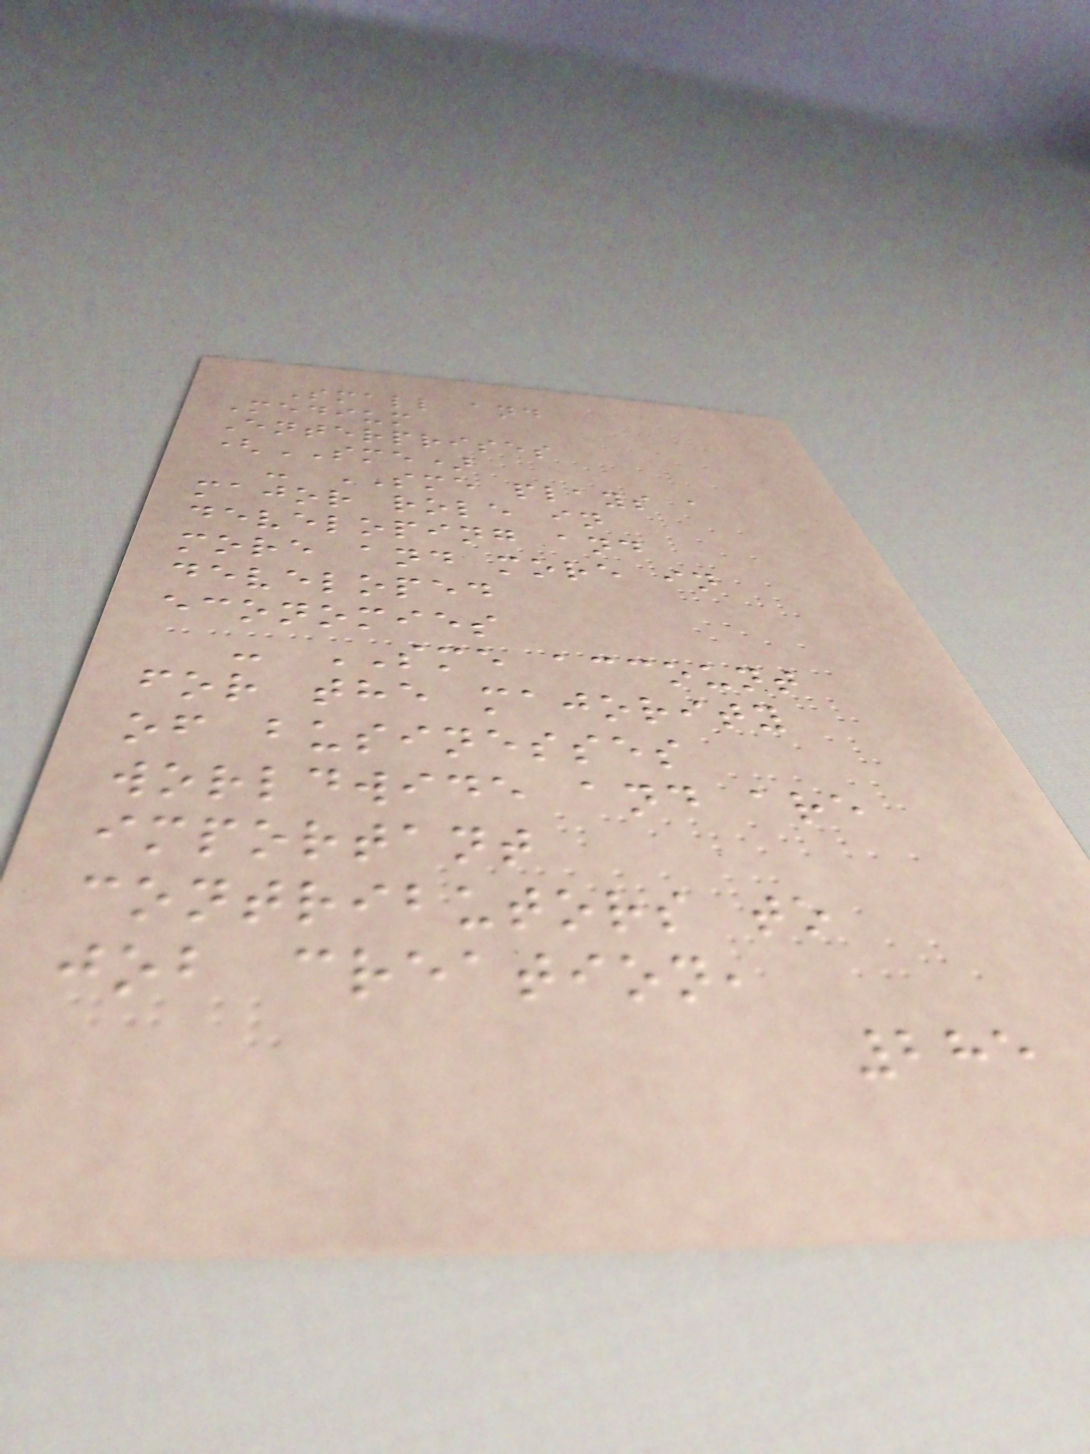Small and
Medium
Enterprises
(SME)
- SME plays a
major role in
developing and
more and more in
developed
economies
- SME account
for the majority
of businesses
worldwide and are
important
contributors to
job creation,
285
